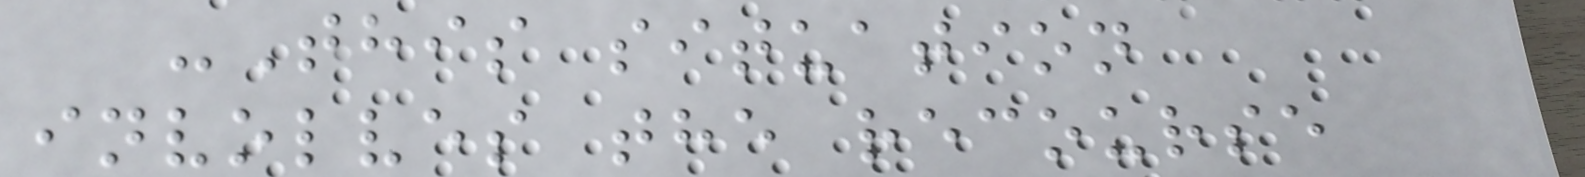-This situation
involves the recourse
